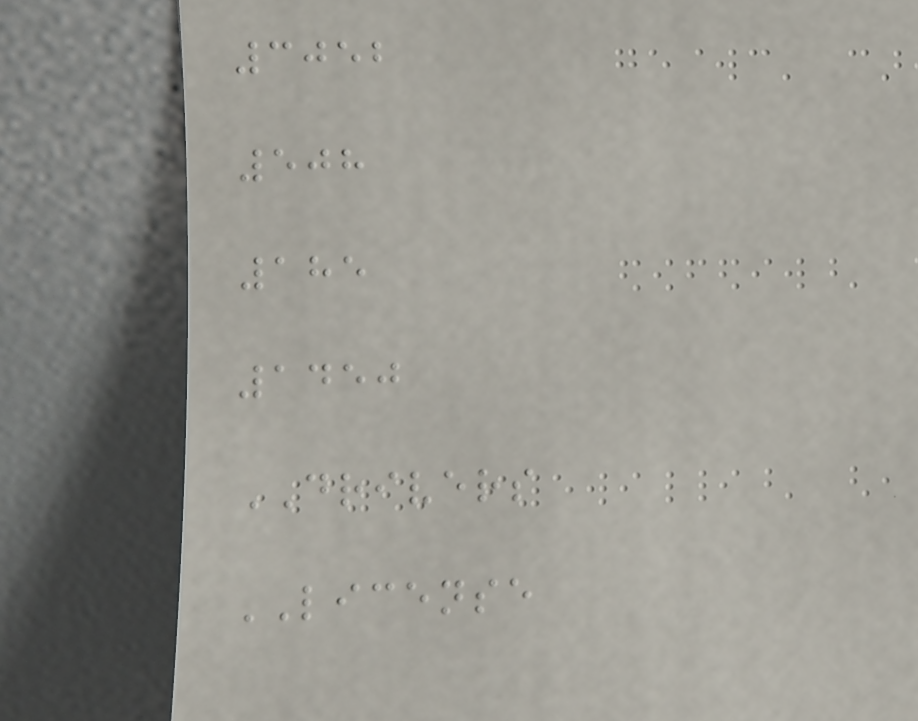3052
508
185
1450
DRIVERS
LICENSE
